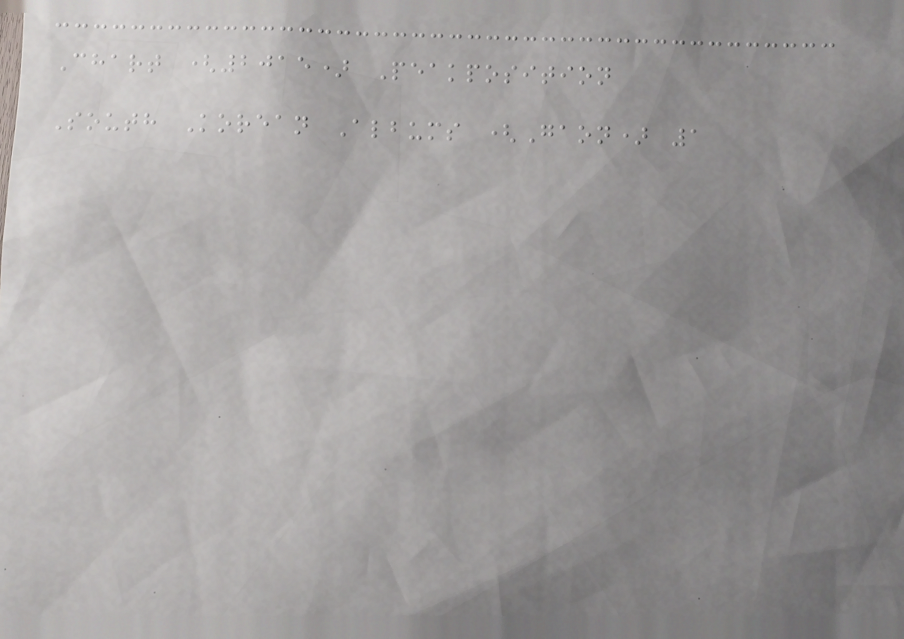Chart (2015) Peakposition
South Korean Albums (Gaon) 1
